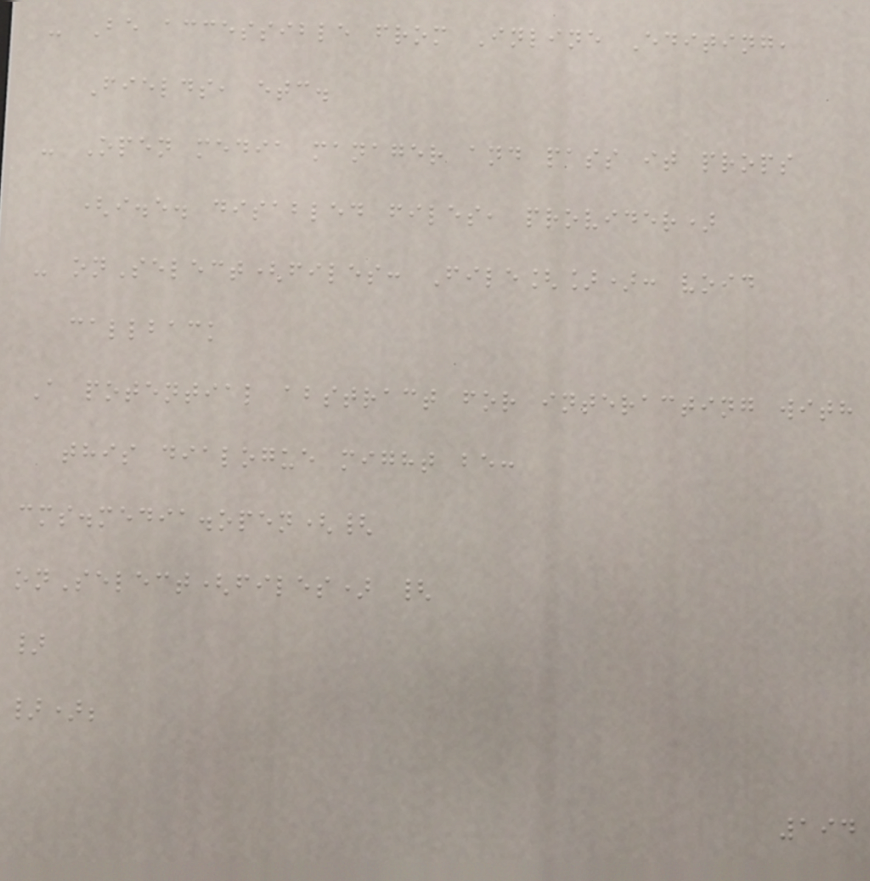- Be accessible from Inline Editing,
Fields, etc.
- Open media manager and pass it props
(i.e. disabled files, provider)
- onSelect(files: File[]): void
callback
A potential abstract for interacting with
this dialogue might be:
cms.media.open({
onSelect(files) {
}
});
194
